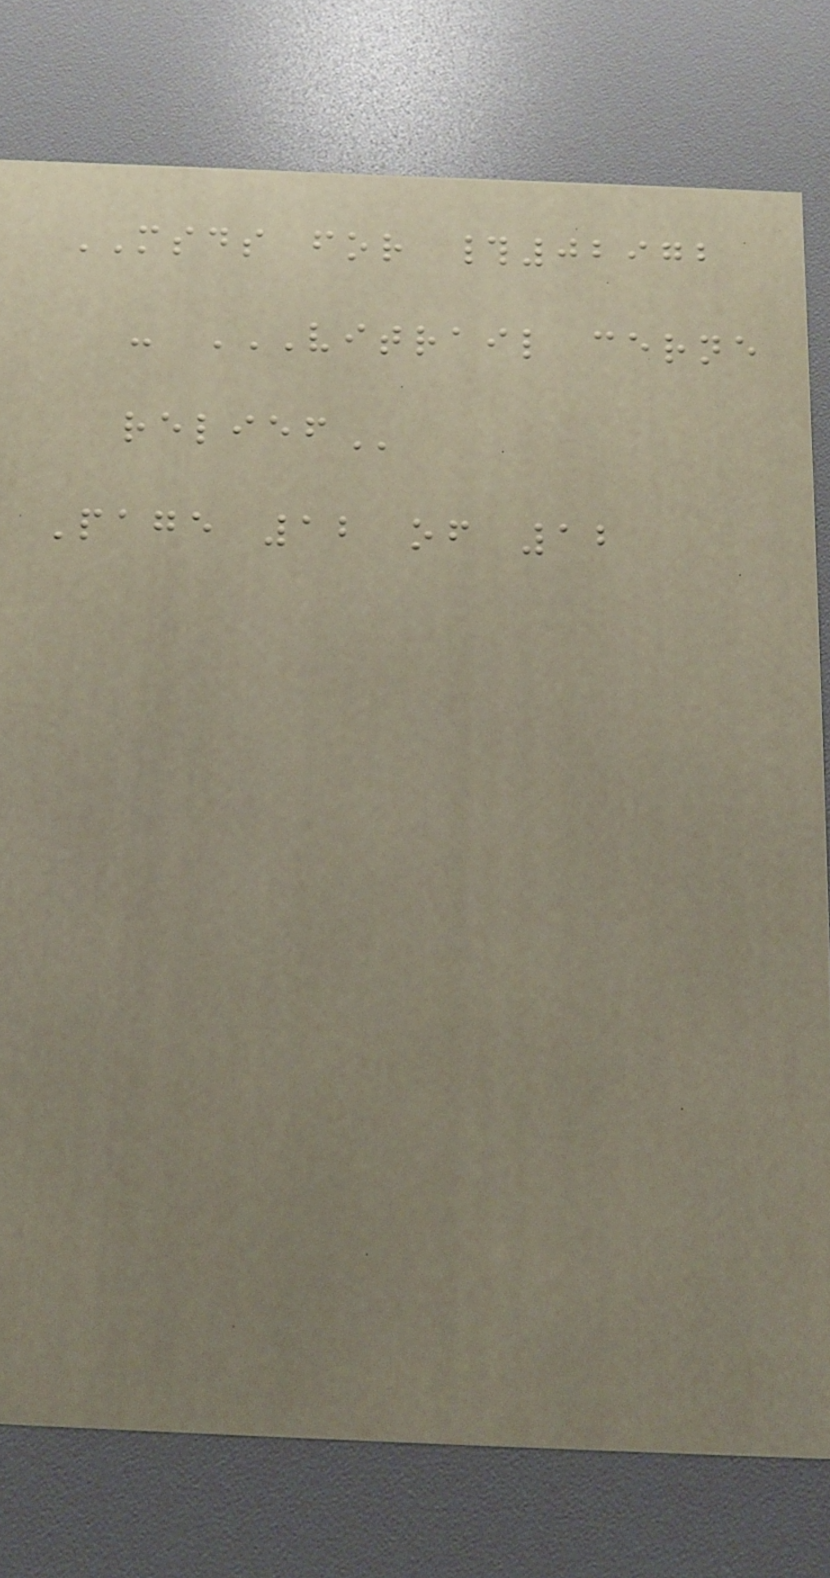MSDS for #02972
- VITRAIL CERNE
RELIEF
Page 12 of 12
